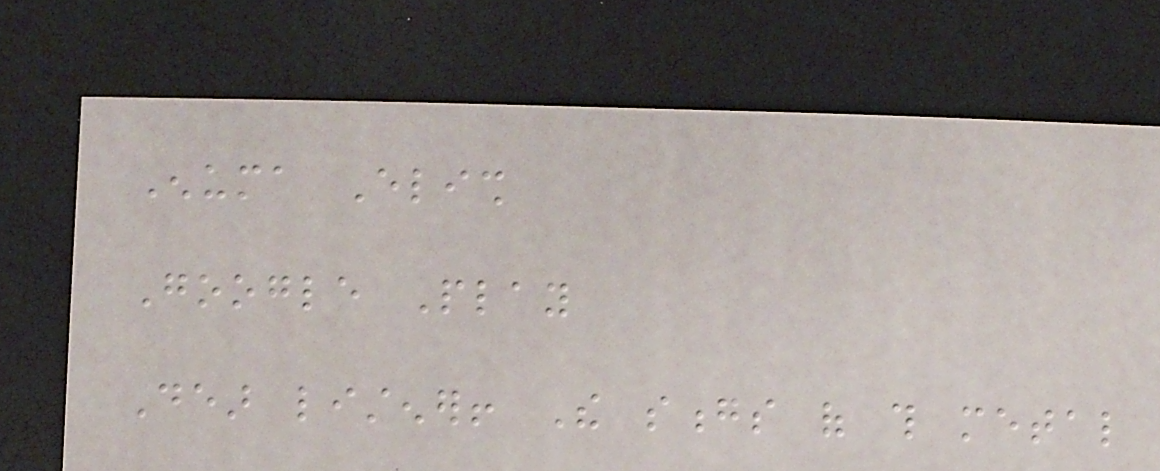Enuma Elish
Google Play
Dear listener! The songs of this metal
